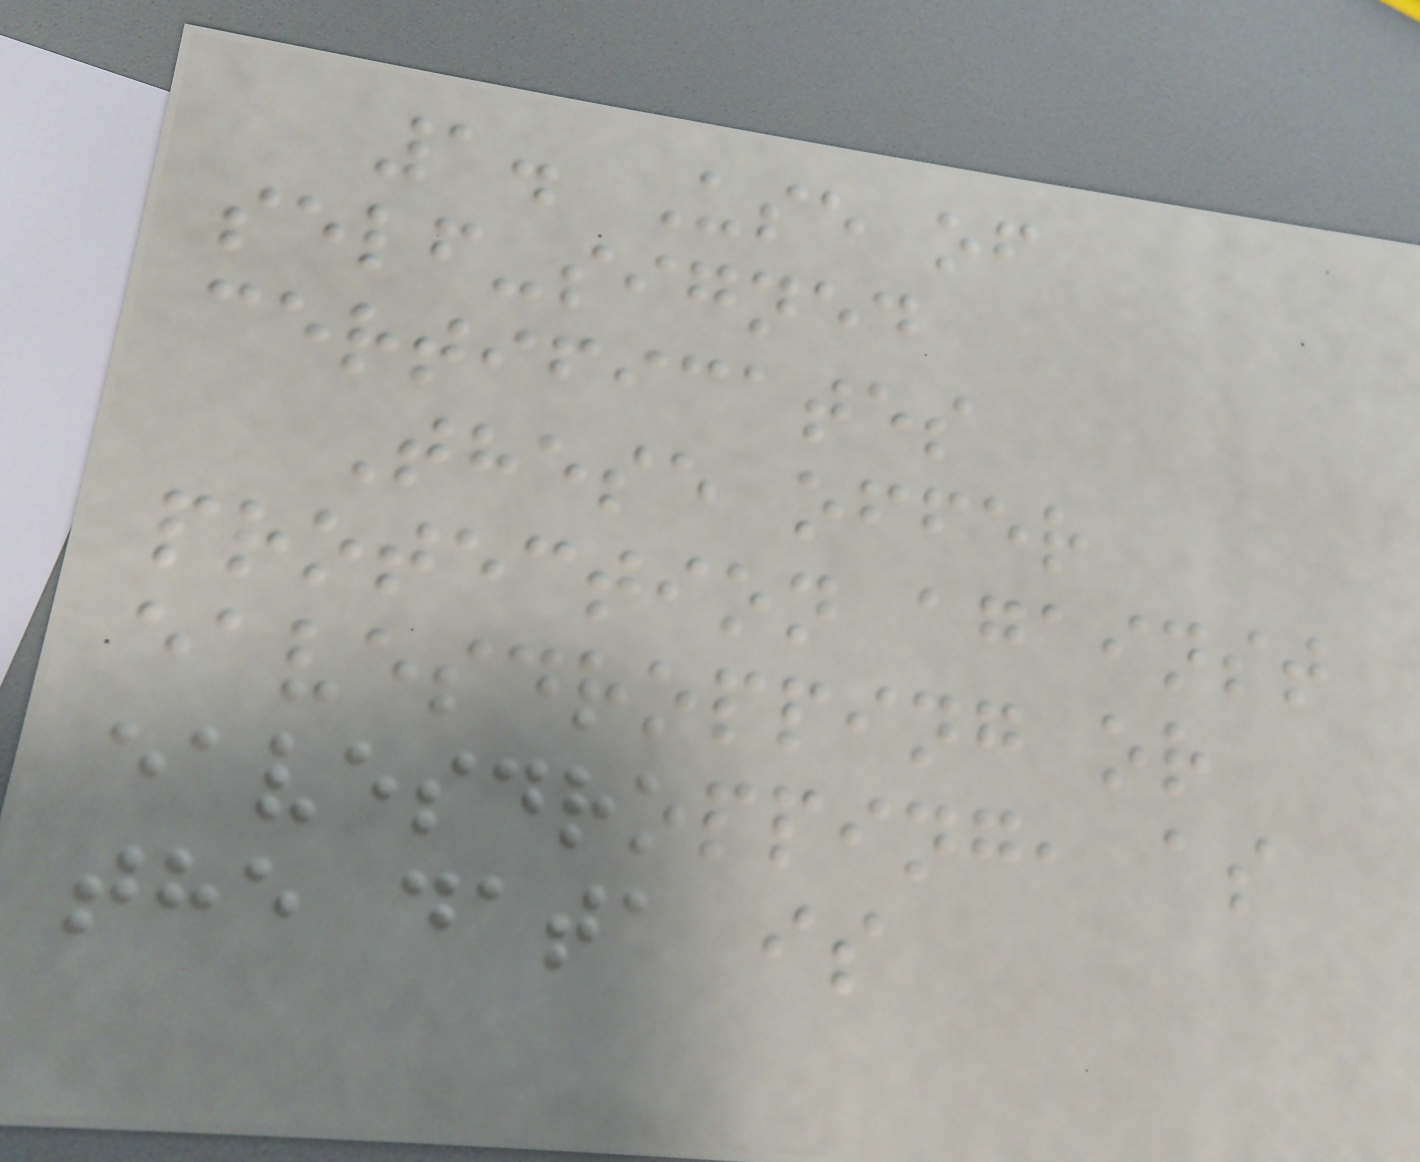1. Use of
self-signed
certificates
These offer
protection against
eavesdropping or
eavesdropping, as
the data is
